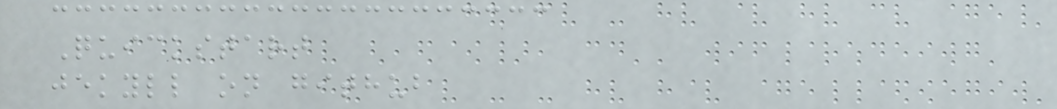Quickstart
jekyll on github
